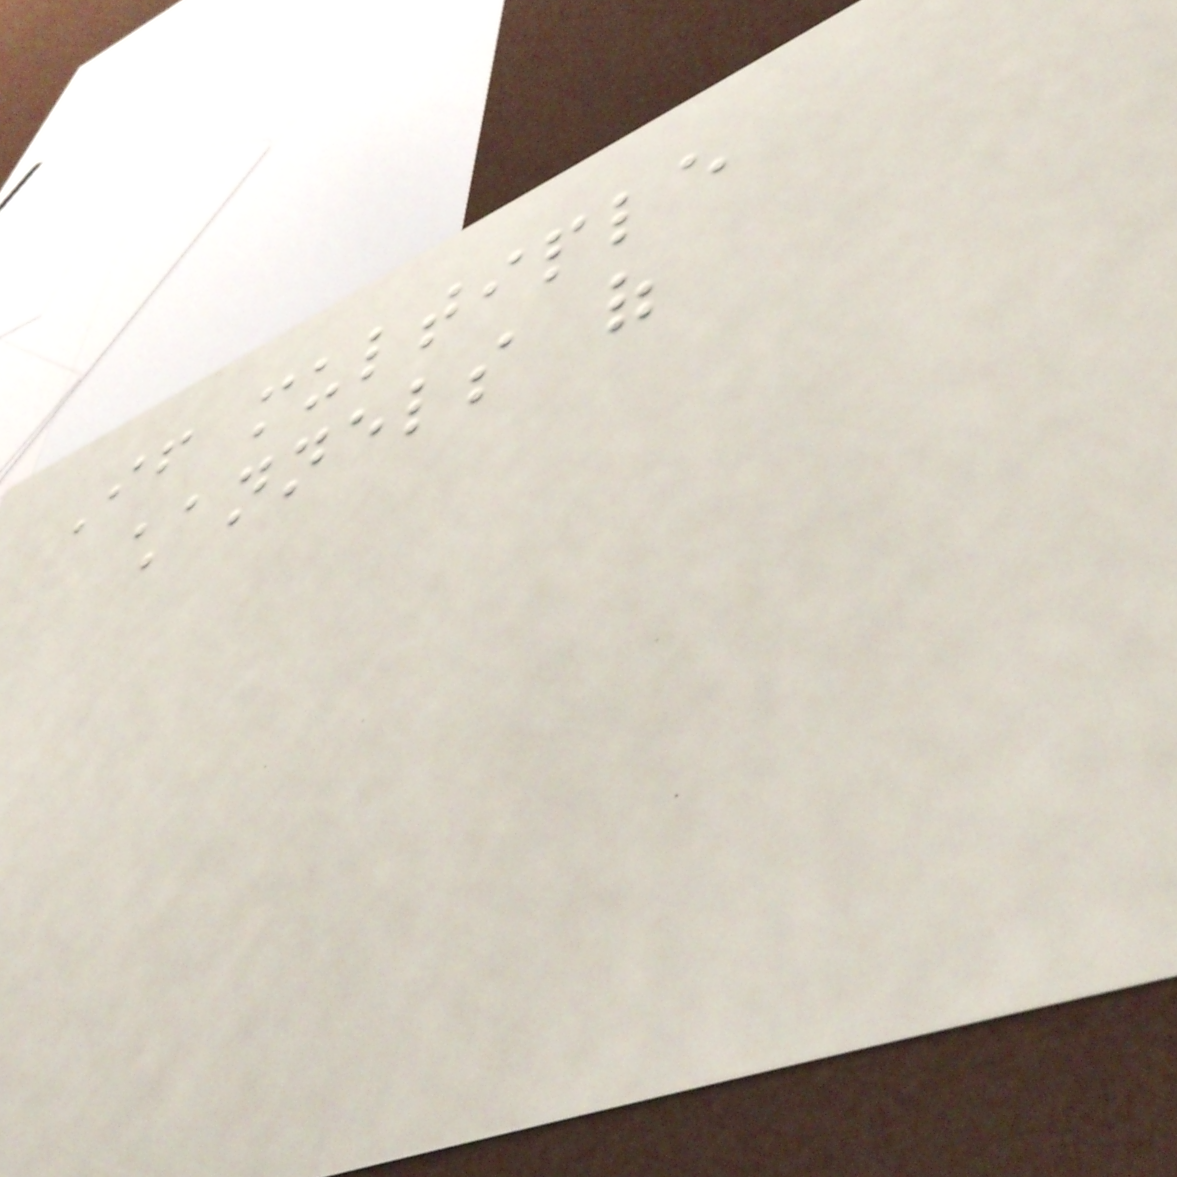If multiple
channels of
